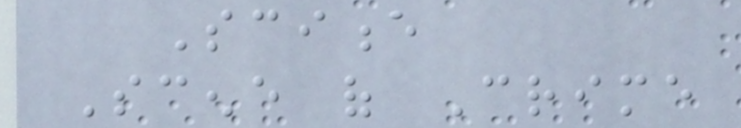Science
Scene of Crime
